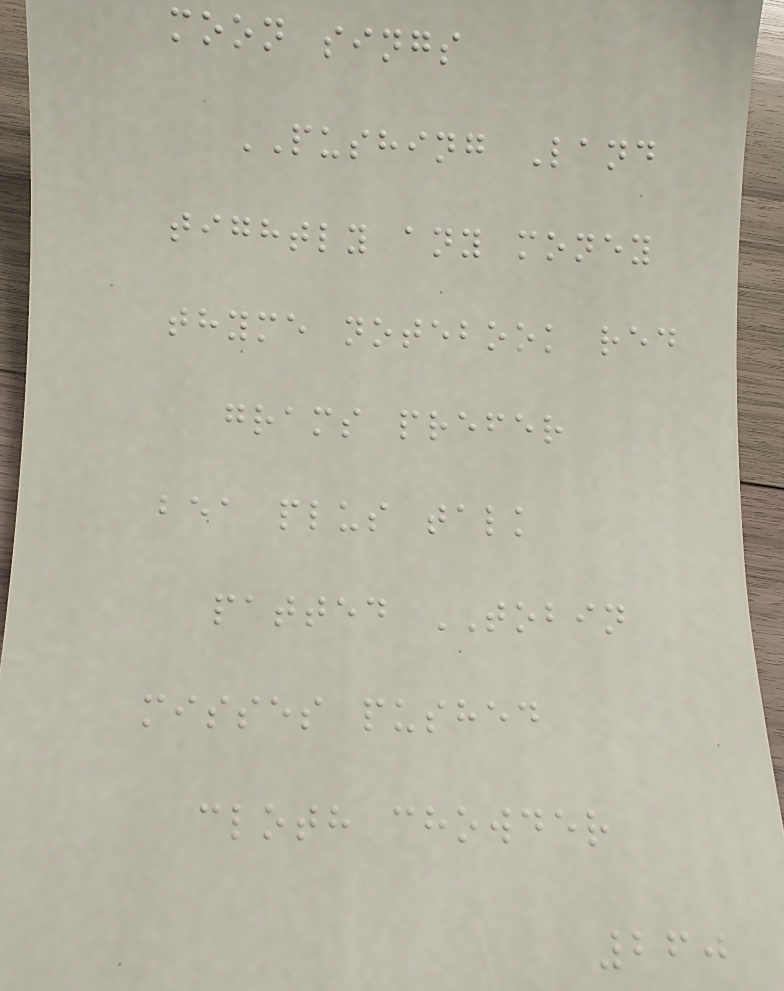moon sings
PUSHING Land
tightly any money
thyme notebook red
grams prefer
bea plus talk
patted TOBIN
misses pushed
cloth chowder
260
